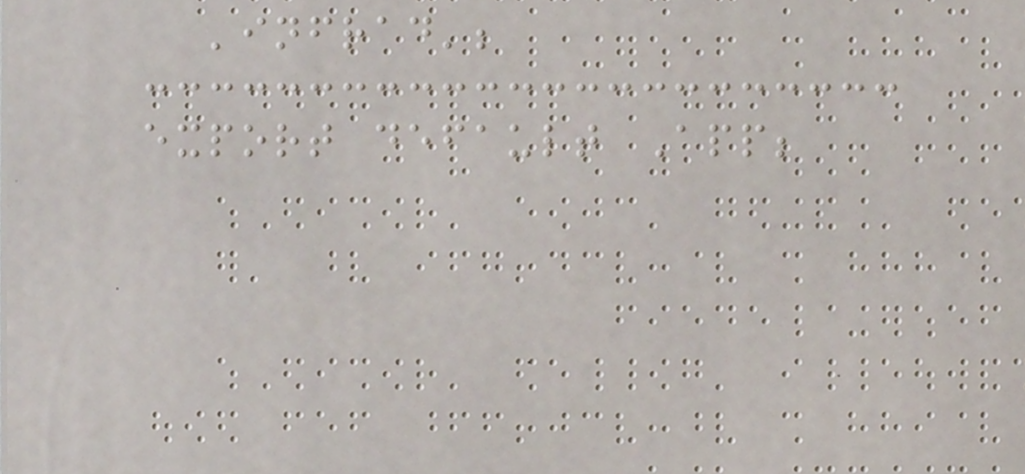'infrad';
export default App;
